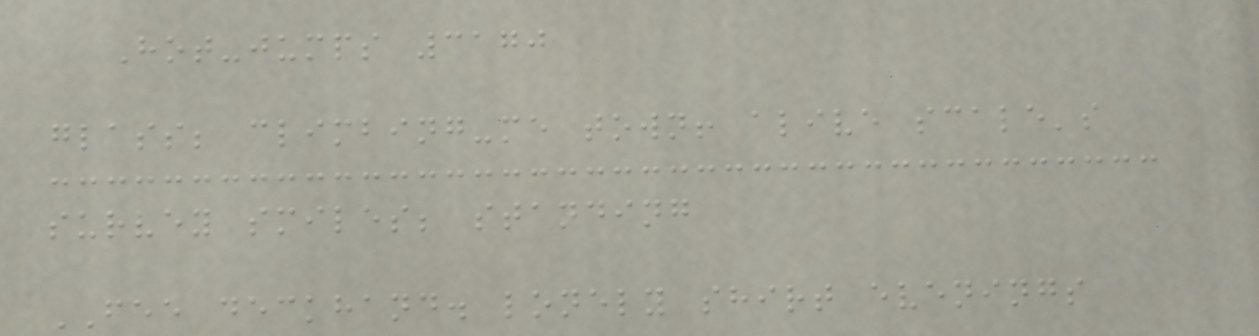Hot-jumps 3170
glass; climbing-me town! alive scale's
survey smiles; standing
FEE deckhand. lonely shirt evenings
